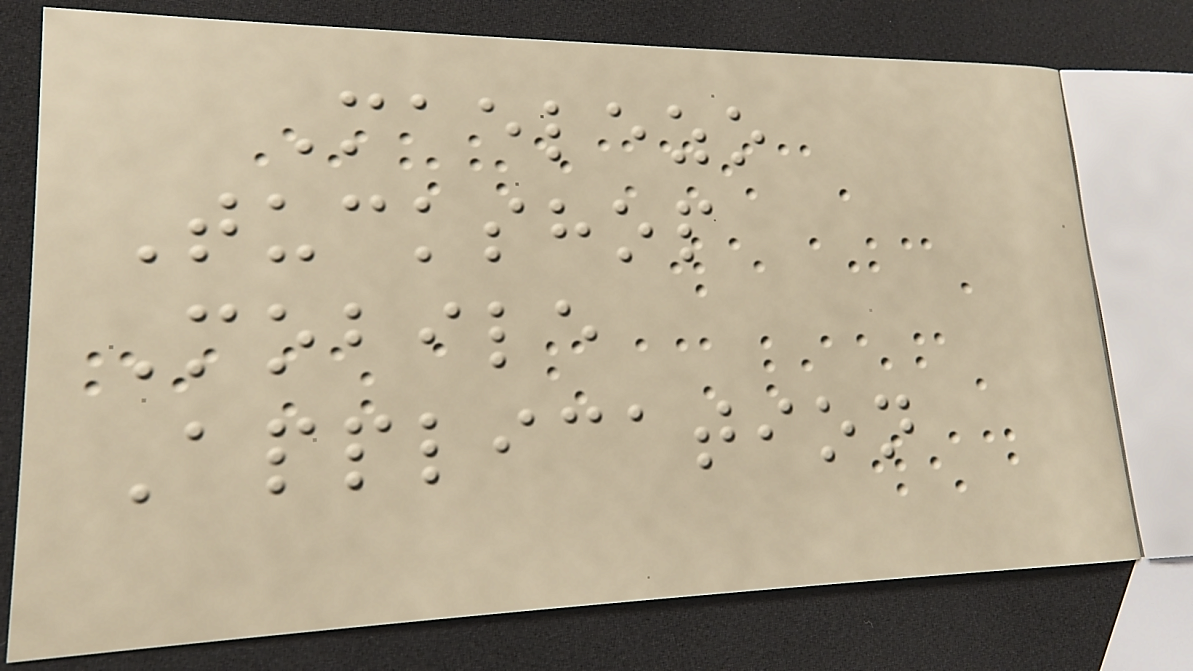Maelezo
Tuckshop
Mobile
Application
